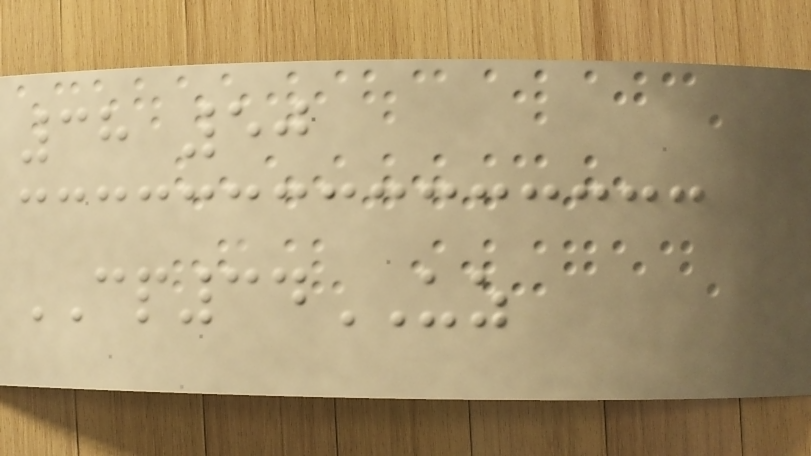38 50
CP34UZ
